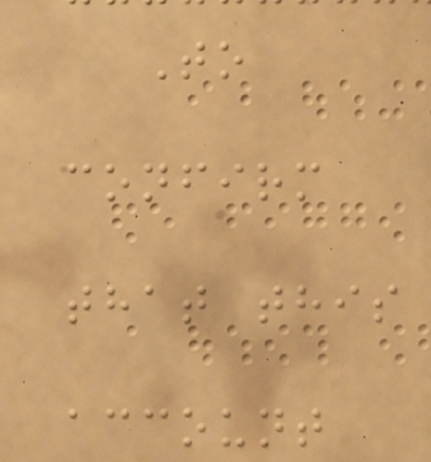To
confirm
that this
account
